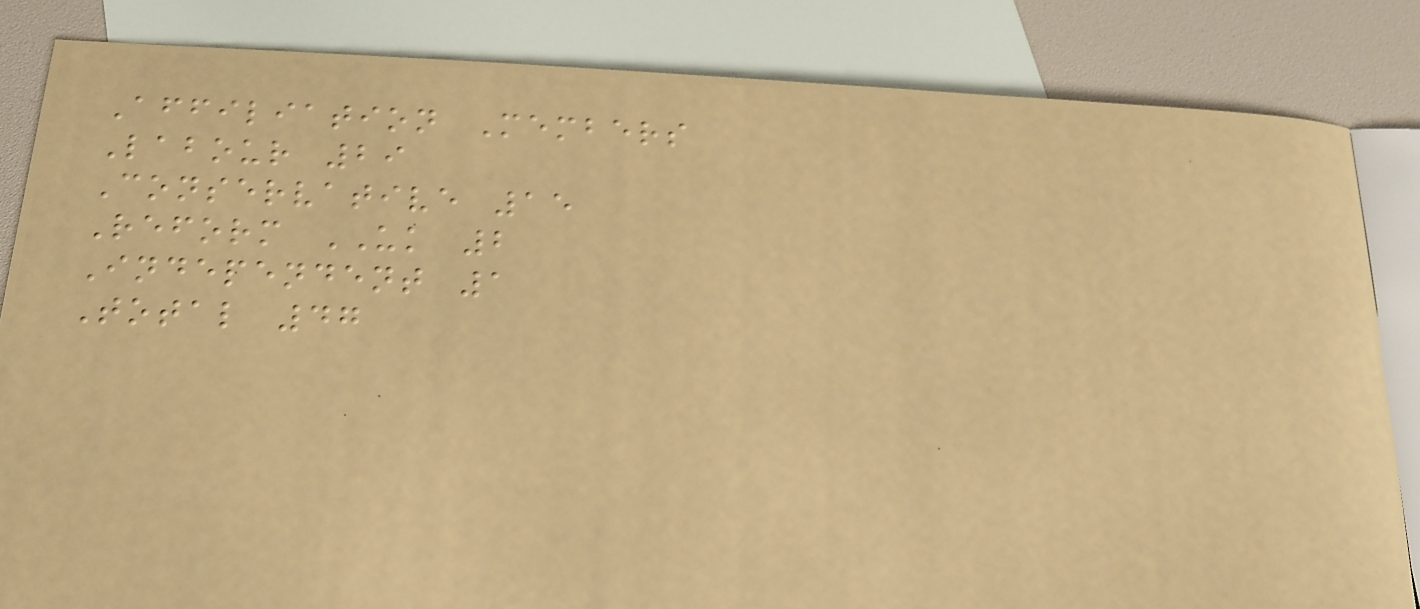Affiliation Members
Labour 29
Conservative 15
Reform UK 2
Independent 1
Total 47
